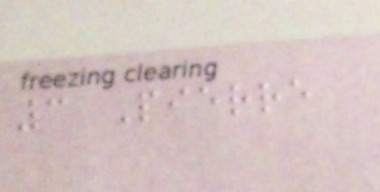3 Pierre
